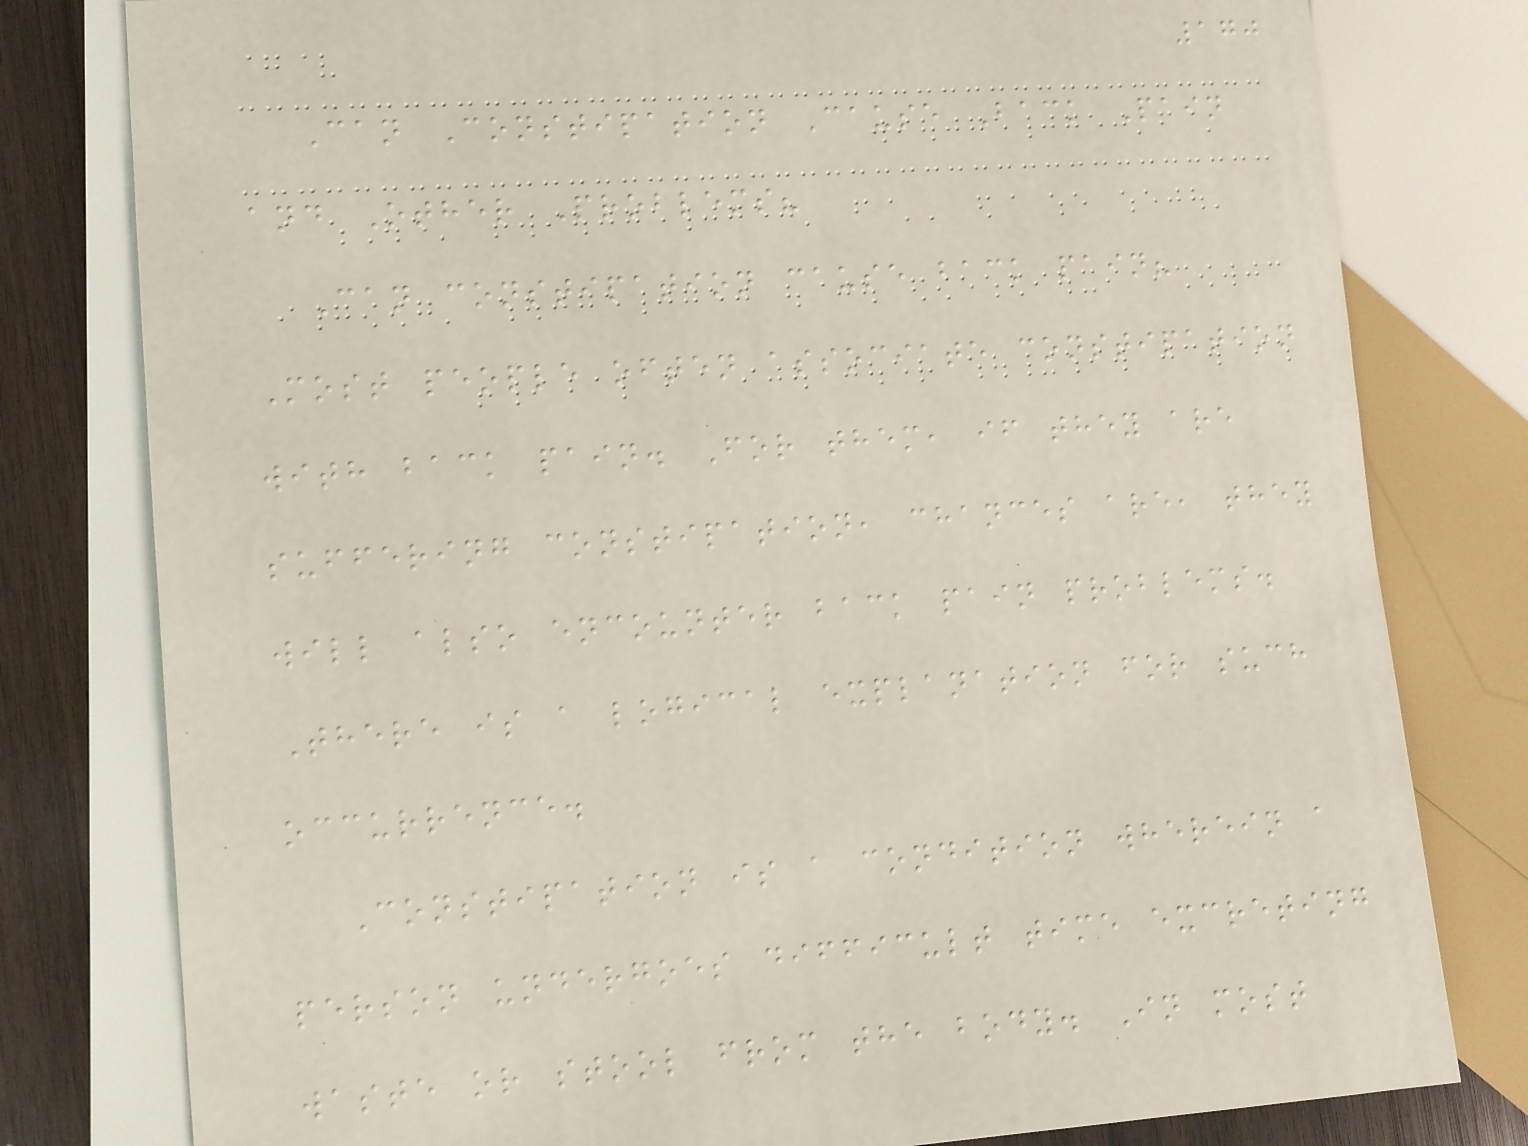170
Can Constipation Cause Back Pain
and Other Problems?
Can constipation cause back pain?
Most people often associate constipation
with back pain. For them, if they are
suffering constipation, chances are, they
will also encounter back pain problems.
There is a logical explanation for such
occurrence.
Constipation is a condition wherein a
person undergoes difficult time excreting
waste or stool from the body. In most
